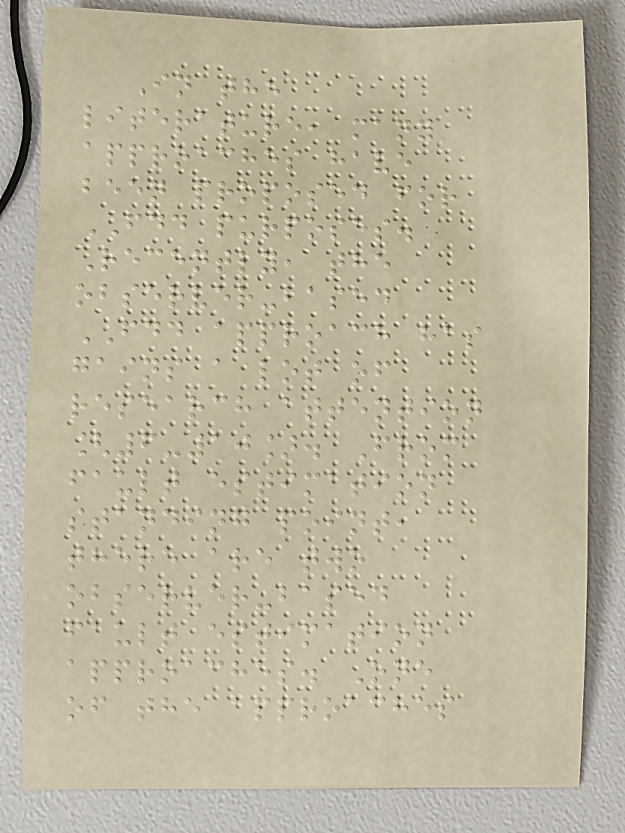In the
literature, many
approaches have
been proposed for
FDD purposes.
Recently, the
observer-based
FDD approach has
gains a lot of
research attention
[6-10]. From
fault estimation
standing point,
there are two
observer-based
fault estimation
approaches. One
of the approaches
